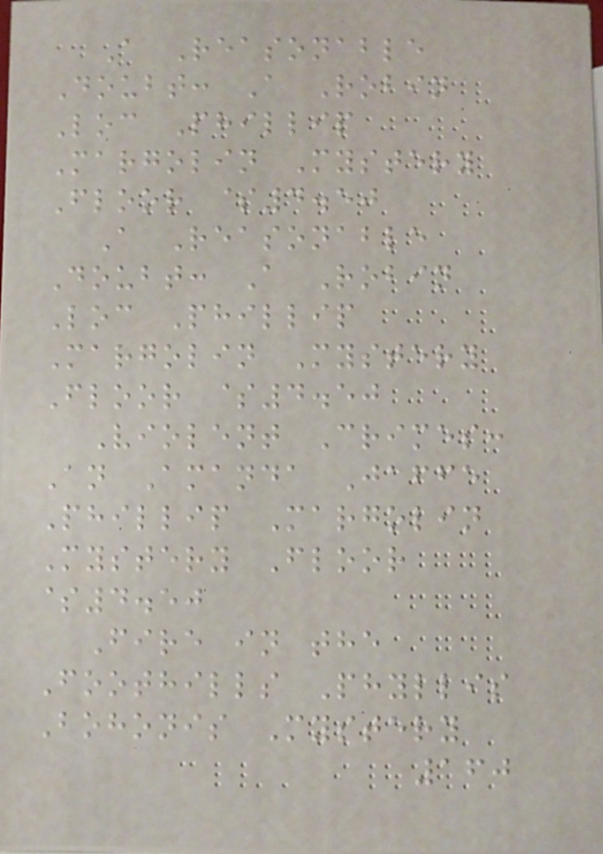A Reasonable
Doubt: A Robin
Loc Phillip
Margolin Mystery
Floor $4.50
A Reasonable
Doubt: A Robin
Loc Phillip
Margolin Mystery
Floor $4.50
Violent Crimes:
An Amanda Jaffe
Phillip Margolin
Mystery Floor
$4.50
Fire in the
Foothills Phyllis
Bohonis Mystery
160
